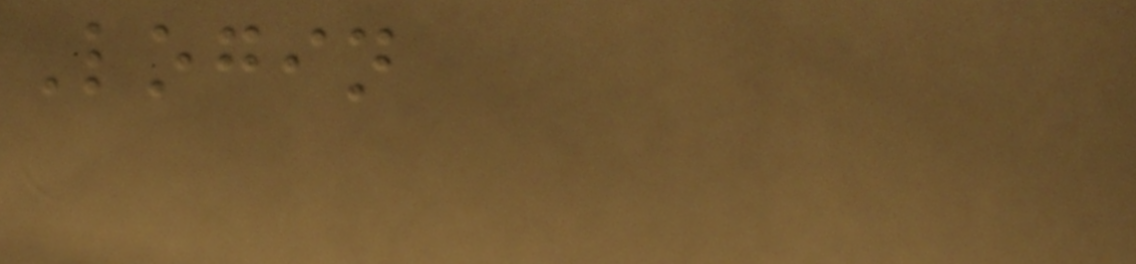Login
